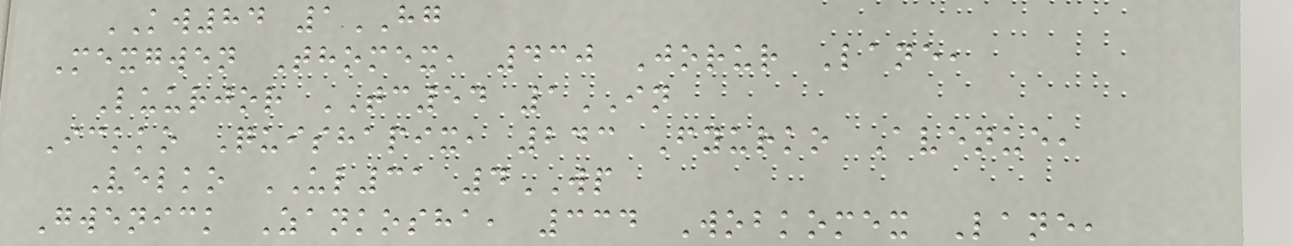KW84 1HG
Mexgwen Thomex, 430 Jorur Lane,
Luurjor TC54 1IN
Ickko Quishapix, 243 Fyurko Avenue,
Velko UL31 4WP
Gwenick Zankosha, 334 Wobkomex Lane,
